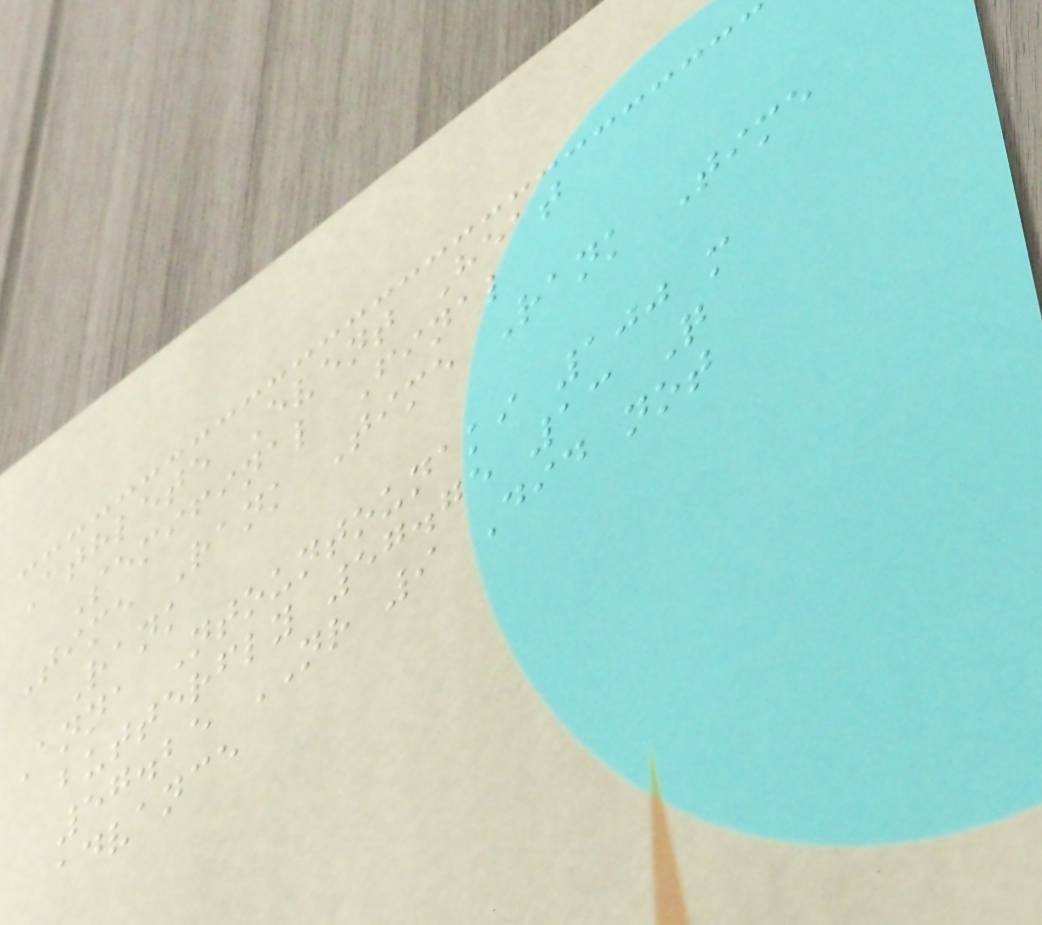Athlete Event Heat
Semifinal Final
Time Rank Time Rank Time
Rank
Anna Ntountounaki 100 m
butterfly 57.75 13 Q
57.25 NR 9 Did not
advance
